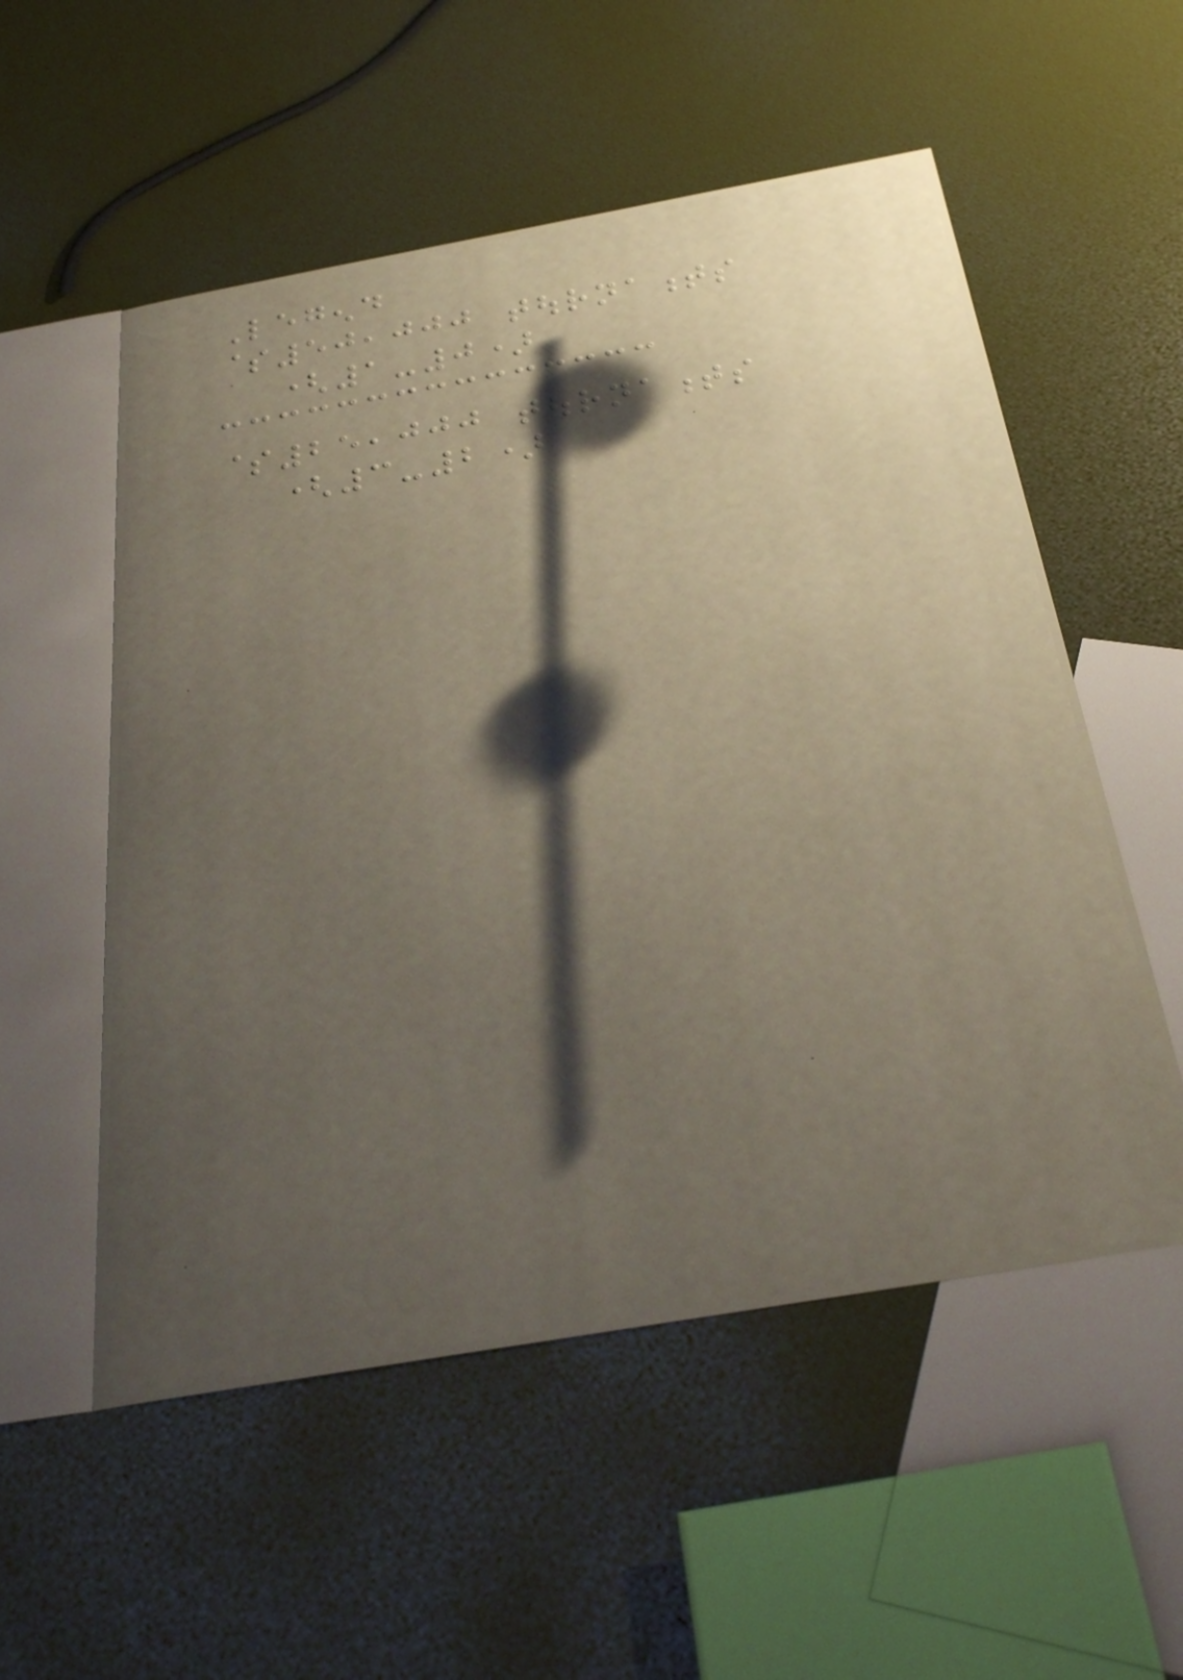Legend
$50,000 tournaments
(1-0)
$25,000 tournaments
(3-2)
